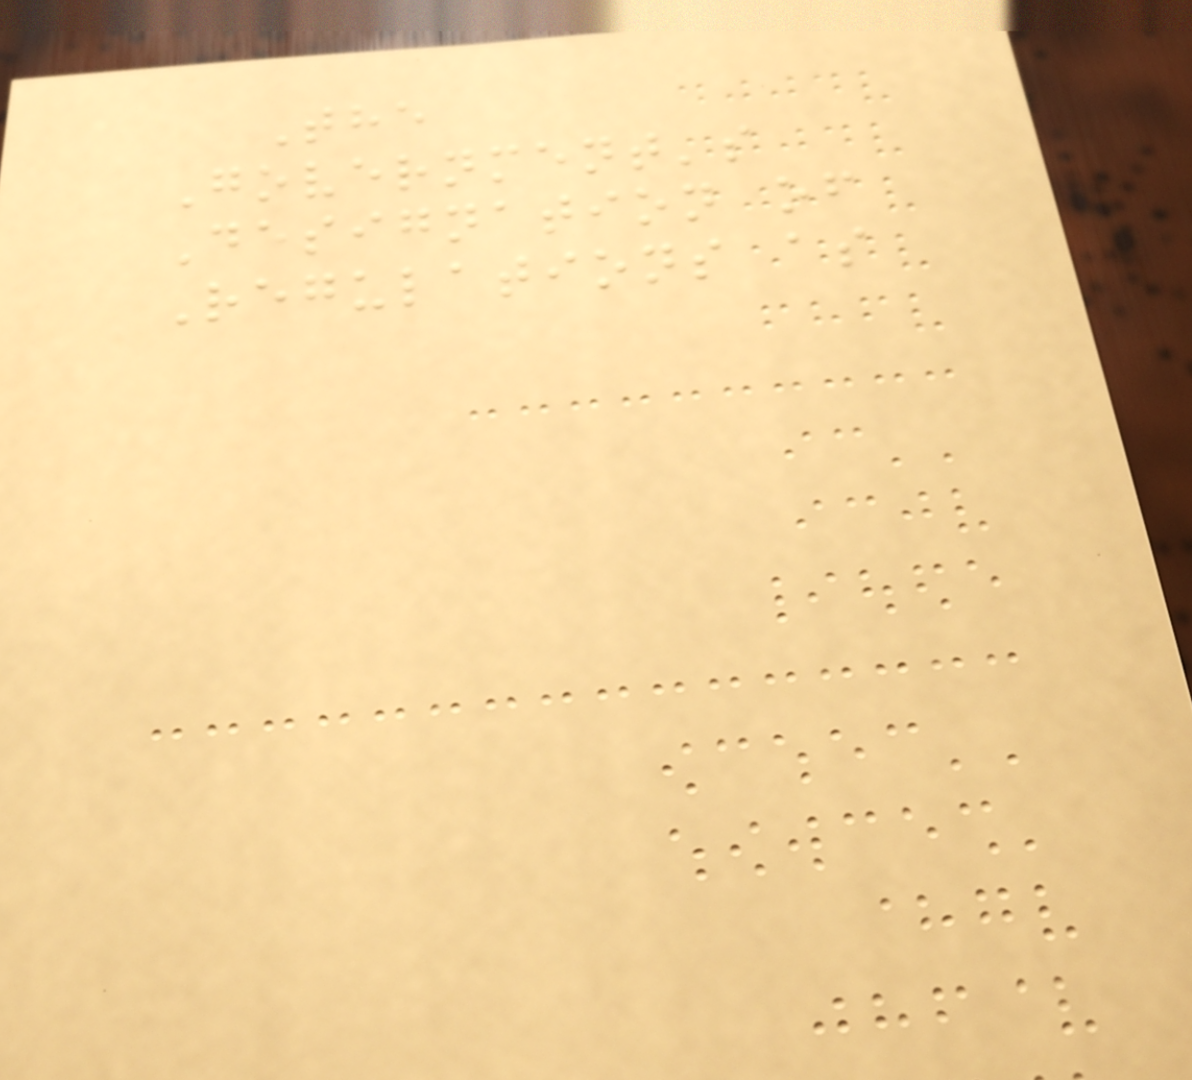The
Government's
Designation of
Regulations as
